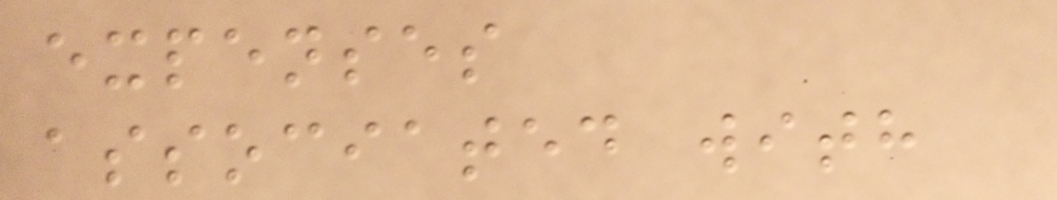expenses
associated with
